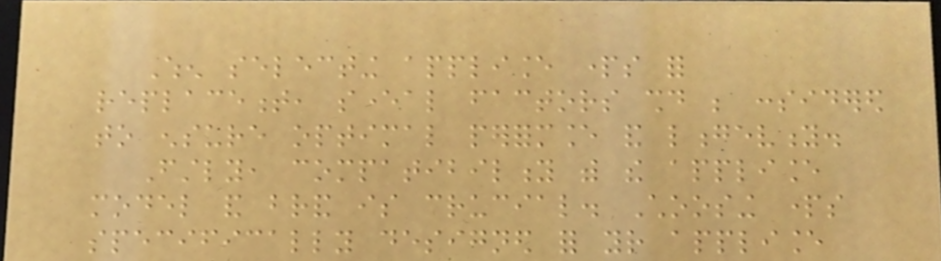When selecting appliance parts for
replacement, several factors should be considered
to ensure optimal performance and longevity.
Firstly, compatibility with the appliance
model and brand is crucial. Choosing parts
specifically designed for your appliance
